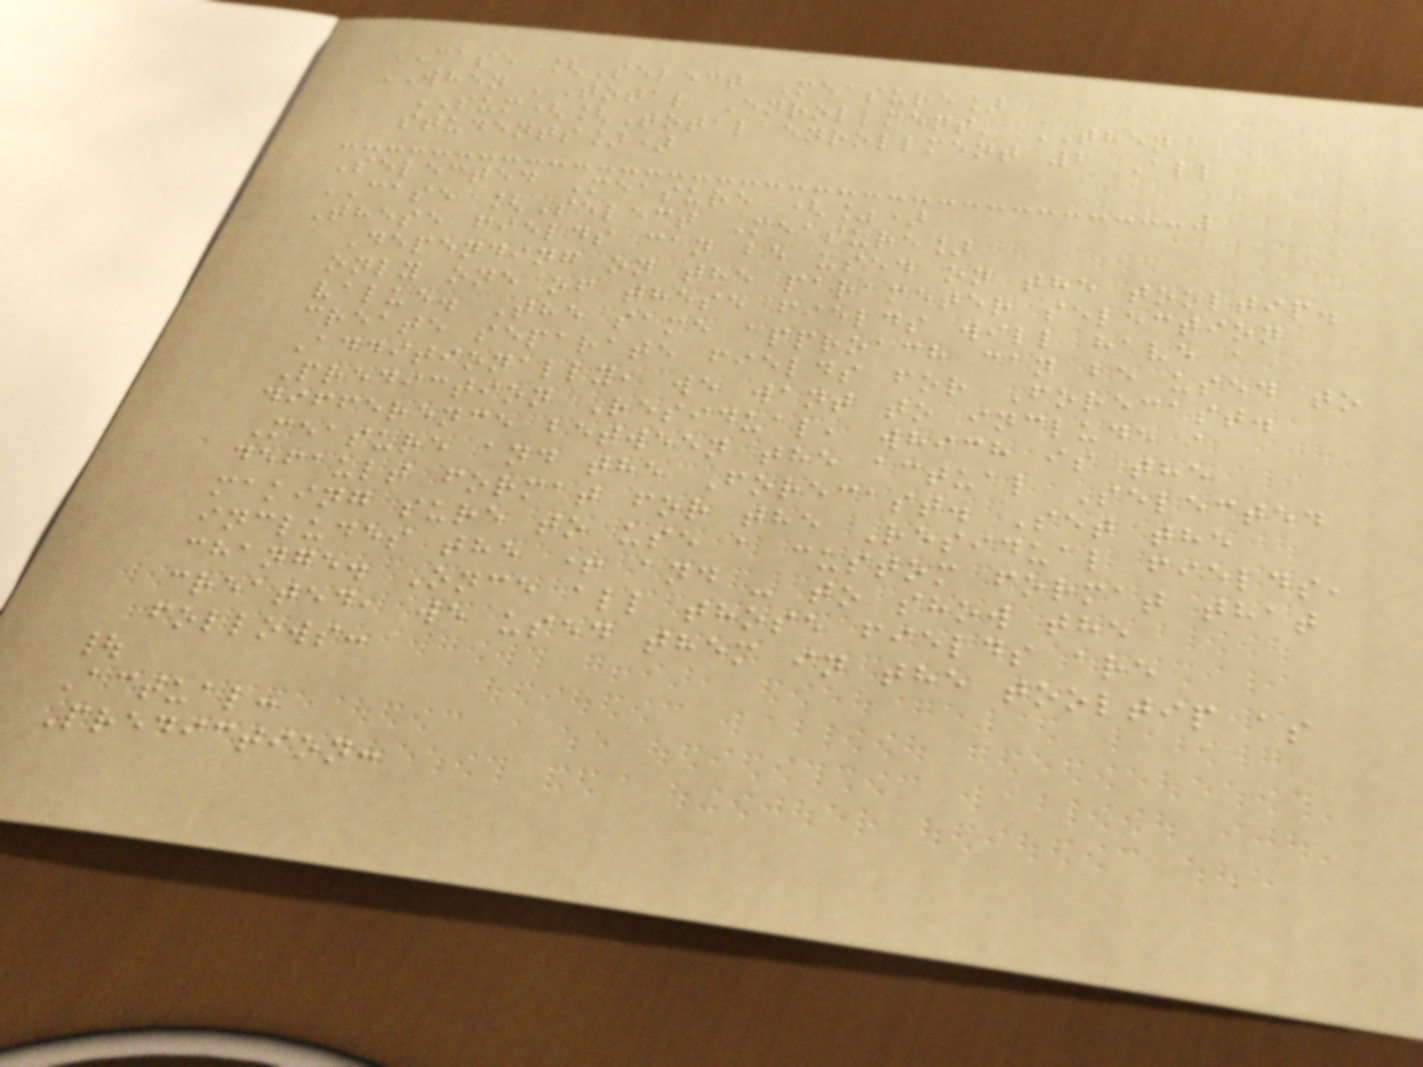CASE [Select Measure]
WHEN 'Total Enrollment' THEN
SUM([Total enrollment 2 All
students])
Selected Measure (%)
CASE [Select Measure]
These fields can be used on the tooltip.
Depending on the parameter selection
only one of these fields will have a
value. The same approach can be used to
create separate fields for Forecast.
Additionally, we want to include a
Prediction Residual, which is the
difference between the actual Selected
Measure and the Forecast. Set the
default format for the Residual fields,
making sure to use a custom format that
includes the + and - to show the
change. Once all those fields are
created, we used them in the tooltip as
follows:
|
Actual:
Prediction:
